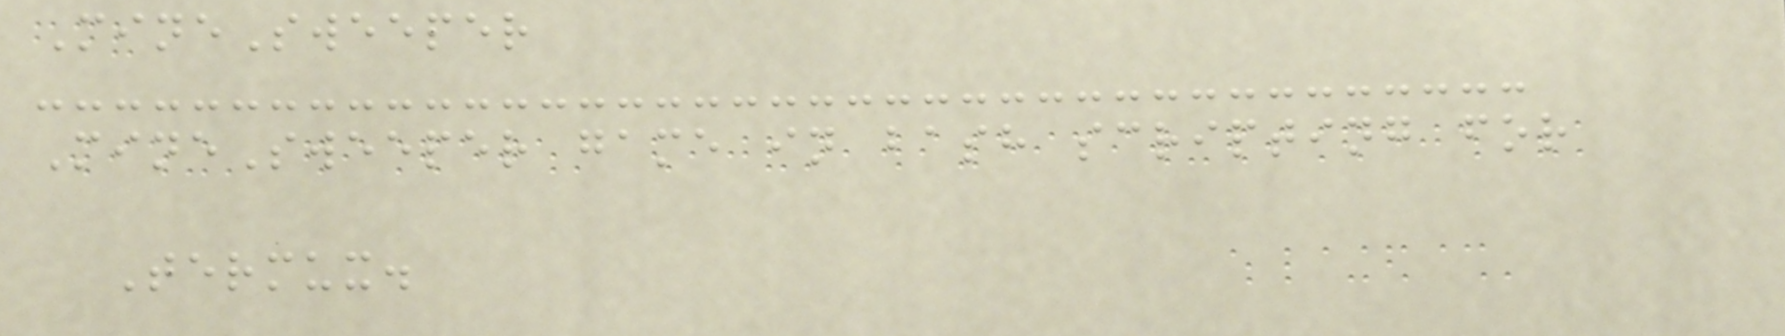MineSweeper
MineSweeper game in bash scripting for
Termux.
